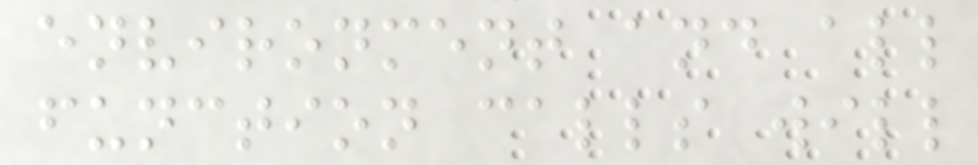environment and all
function calls will
